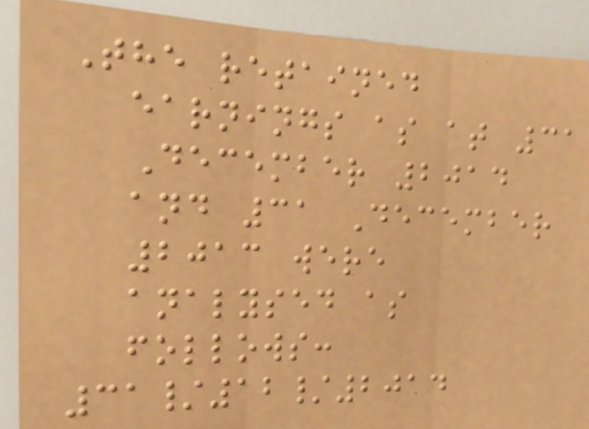The retained
earnings as at 31
December 2014
and 31 December
2013 were
analysed as
follows:
31/12/2014
